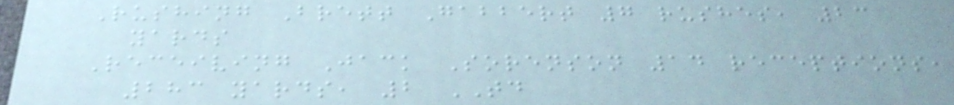Rushing Brett Gabbert 7 rushes, 23
yards
Receiving Jack Sorenson 14 receptions,
283 yards, 2 TD
